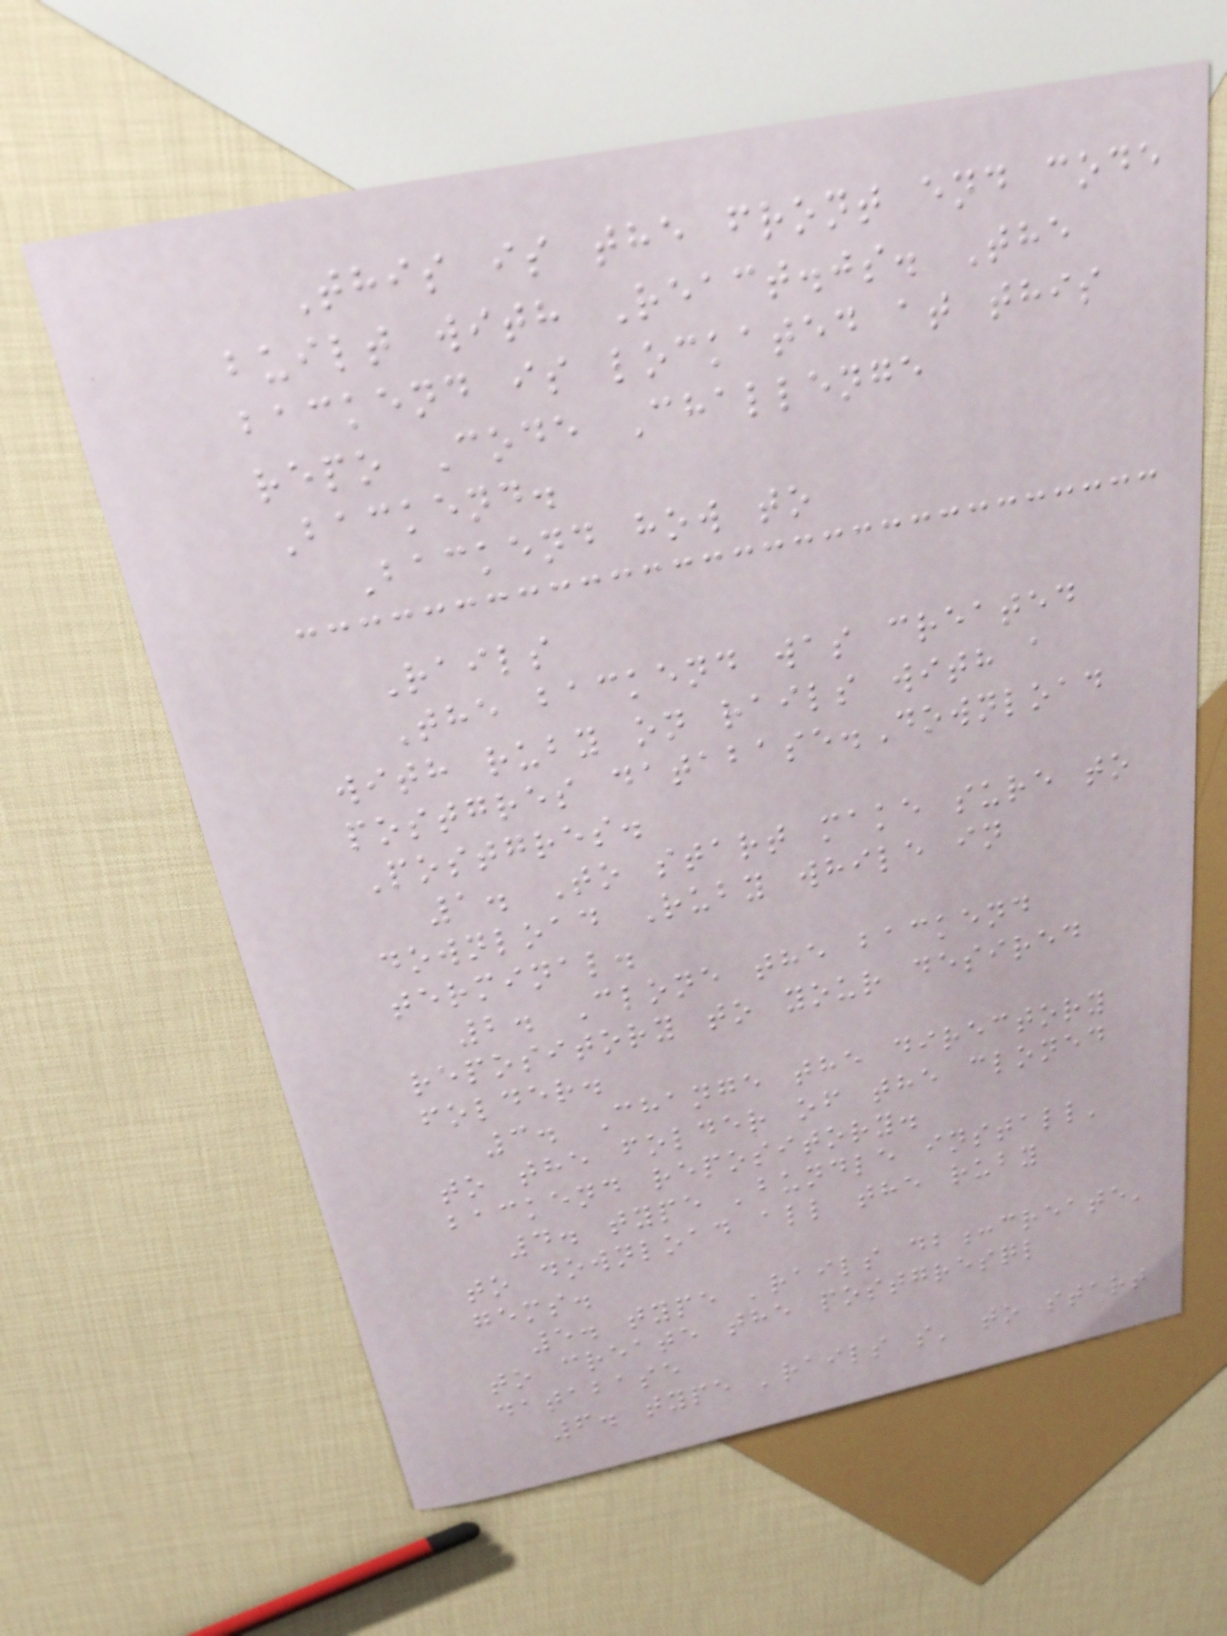This is the front end code
built with React.js. The
backend is lockated at this
repo Code Challenge
Backend.
Backend how to
Rails
The backend was created
with ruby on rails with a
postgres database.Download
Postgres.
1. To start make sure to
download Ruby while in
terminal.
2. Clone the backend
repository to your desired
folder.
3. Change the directory
to the folder of the cloned
backend repository.
4. type 'bundle install'
to download all the ruby
gems.
5. type 'rails db:create'
to create the postgresql
database
6. type 'rails s' to start
